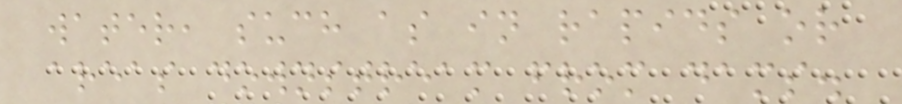water, such as in rapids or
areas downstream from dams.
